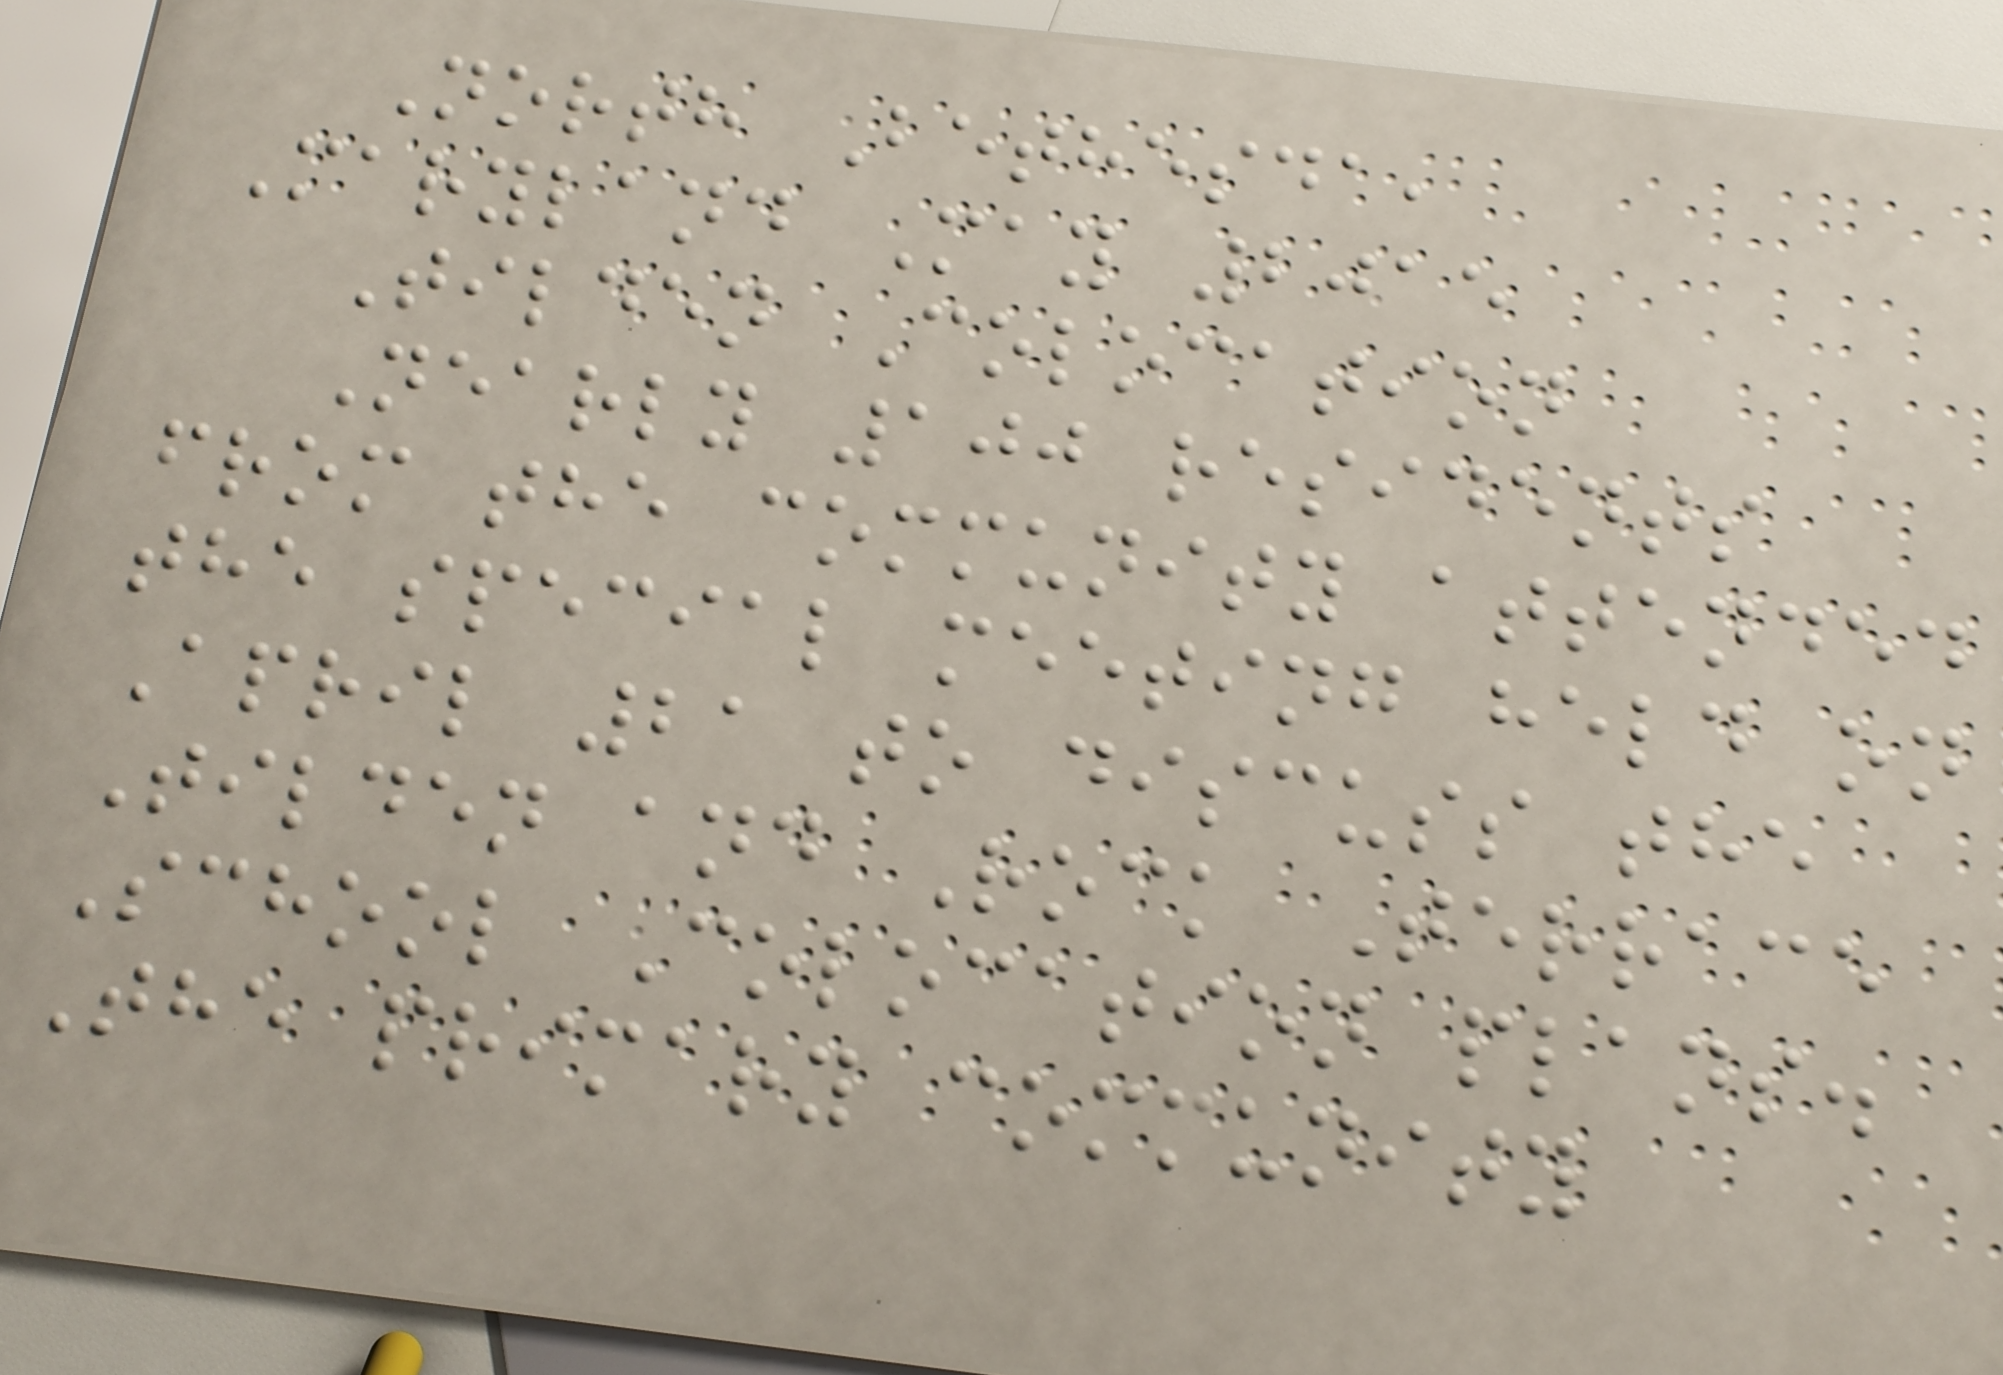North Bethesda,
Maryland May 2015
Tilden Colocation
Nearly 100 residents
from the community attended
the special meeting held on
April 21 to discuss the
Tilden and Rock Terrace
School Colocation plans.
The primary community
